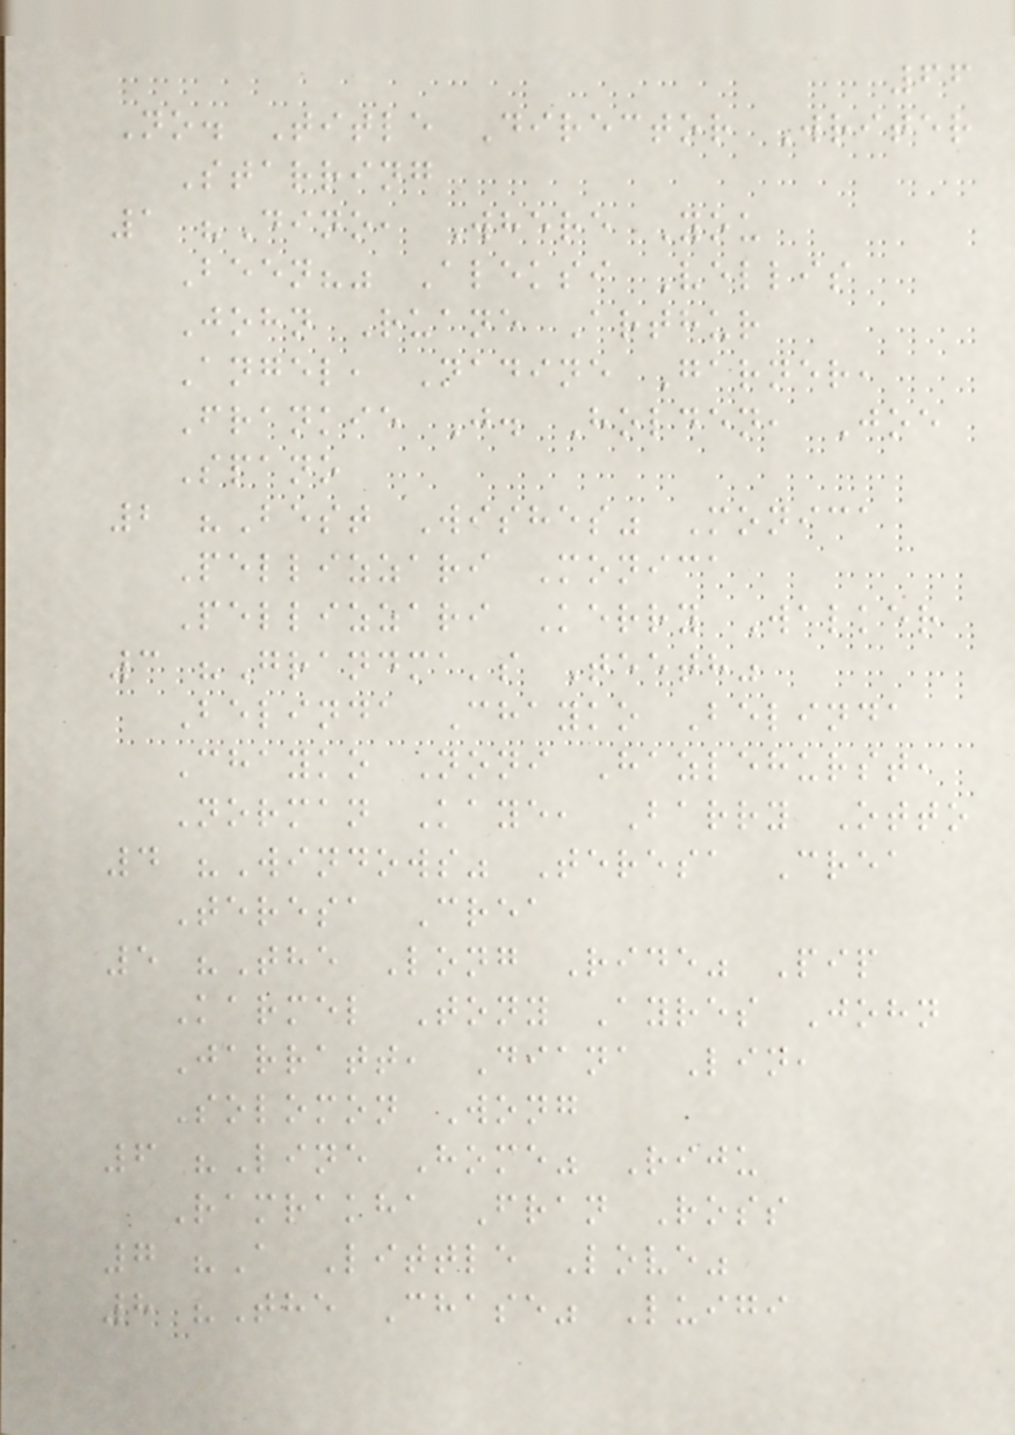66
No. Title Director Writer
Starring
1 "Dino, Where You
Been?" Aleksi Vellis
John Ruane Arthur
Angel, Nadine Garner,
Frankie J. Holden, Joe
Spano
2 "Best Wishes" Monica
Pellizzari Monica
Pellizzari Kerry Walker
3 "Grandma's Teeth"
Belinda Chayko Belinda
Chayko Noni Hazlehurst,
Norman Kaye, Barry Otto
4 "Windows" Teresa Crea
Teresa Crea
5 "The Long Ride" Pip
Karmel Tony Ayres John
Jarratt, Diana Lin,
Solomon Wong
6 "Line Home" Riju
Ramrakha Fran Ross
7 "A Little Love"
8 "The Chase" Luigi
